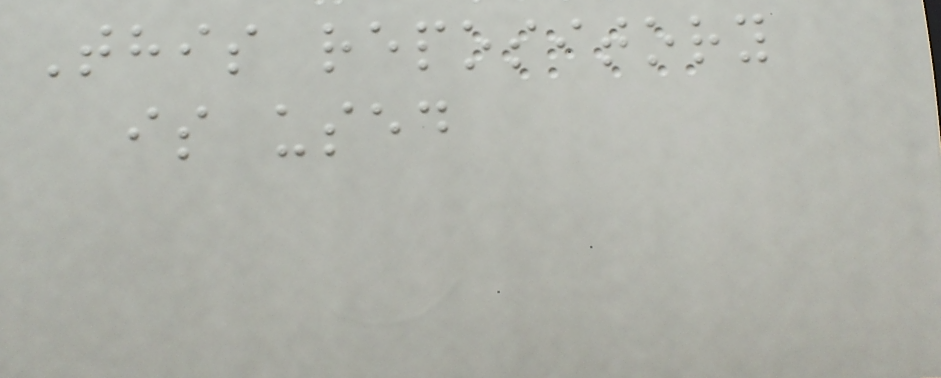This repository
is used
